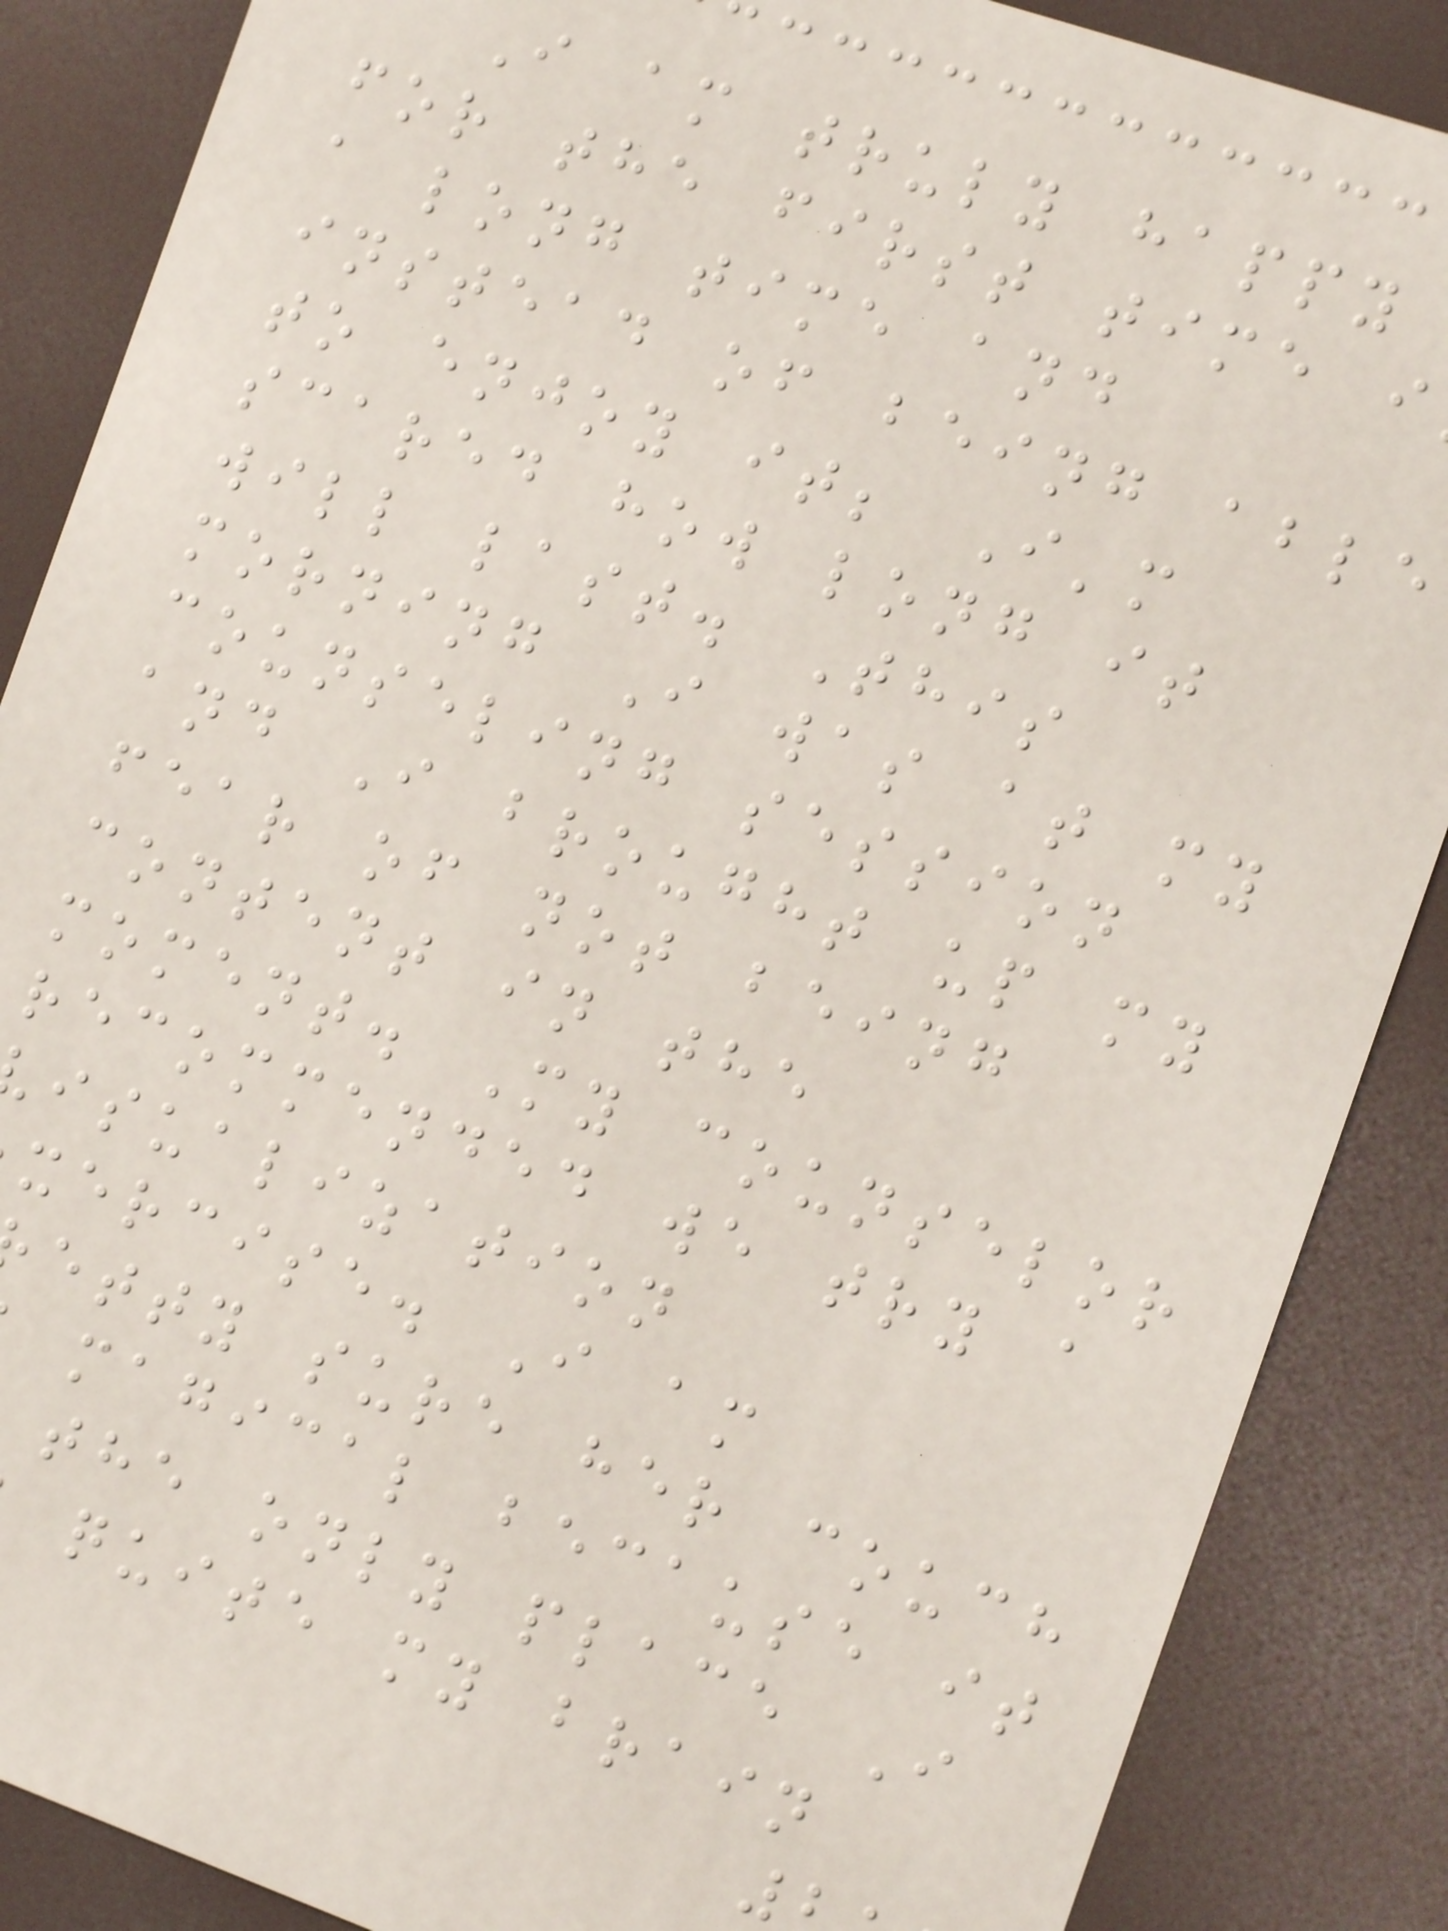I am truly happy
for the first time i
a long time and
instead of being able
to enjoy it; I'm
scared how long it
will last. This
morning I was at my
counseling session
and I brought up my
fear of not being
content in the
moment. My counselor
recommended we try a
isualization
xercise. I am
etty sure her couch
magical because it
the only place I
quite my brain
